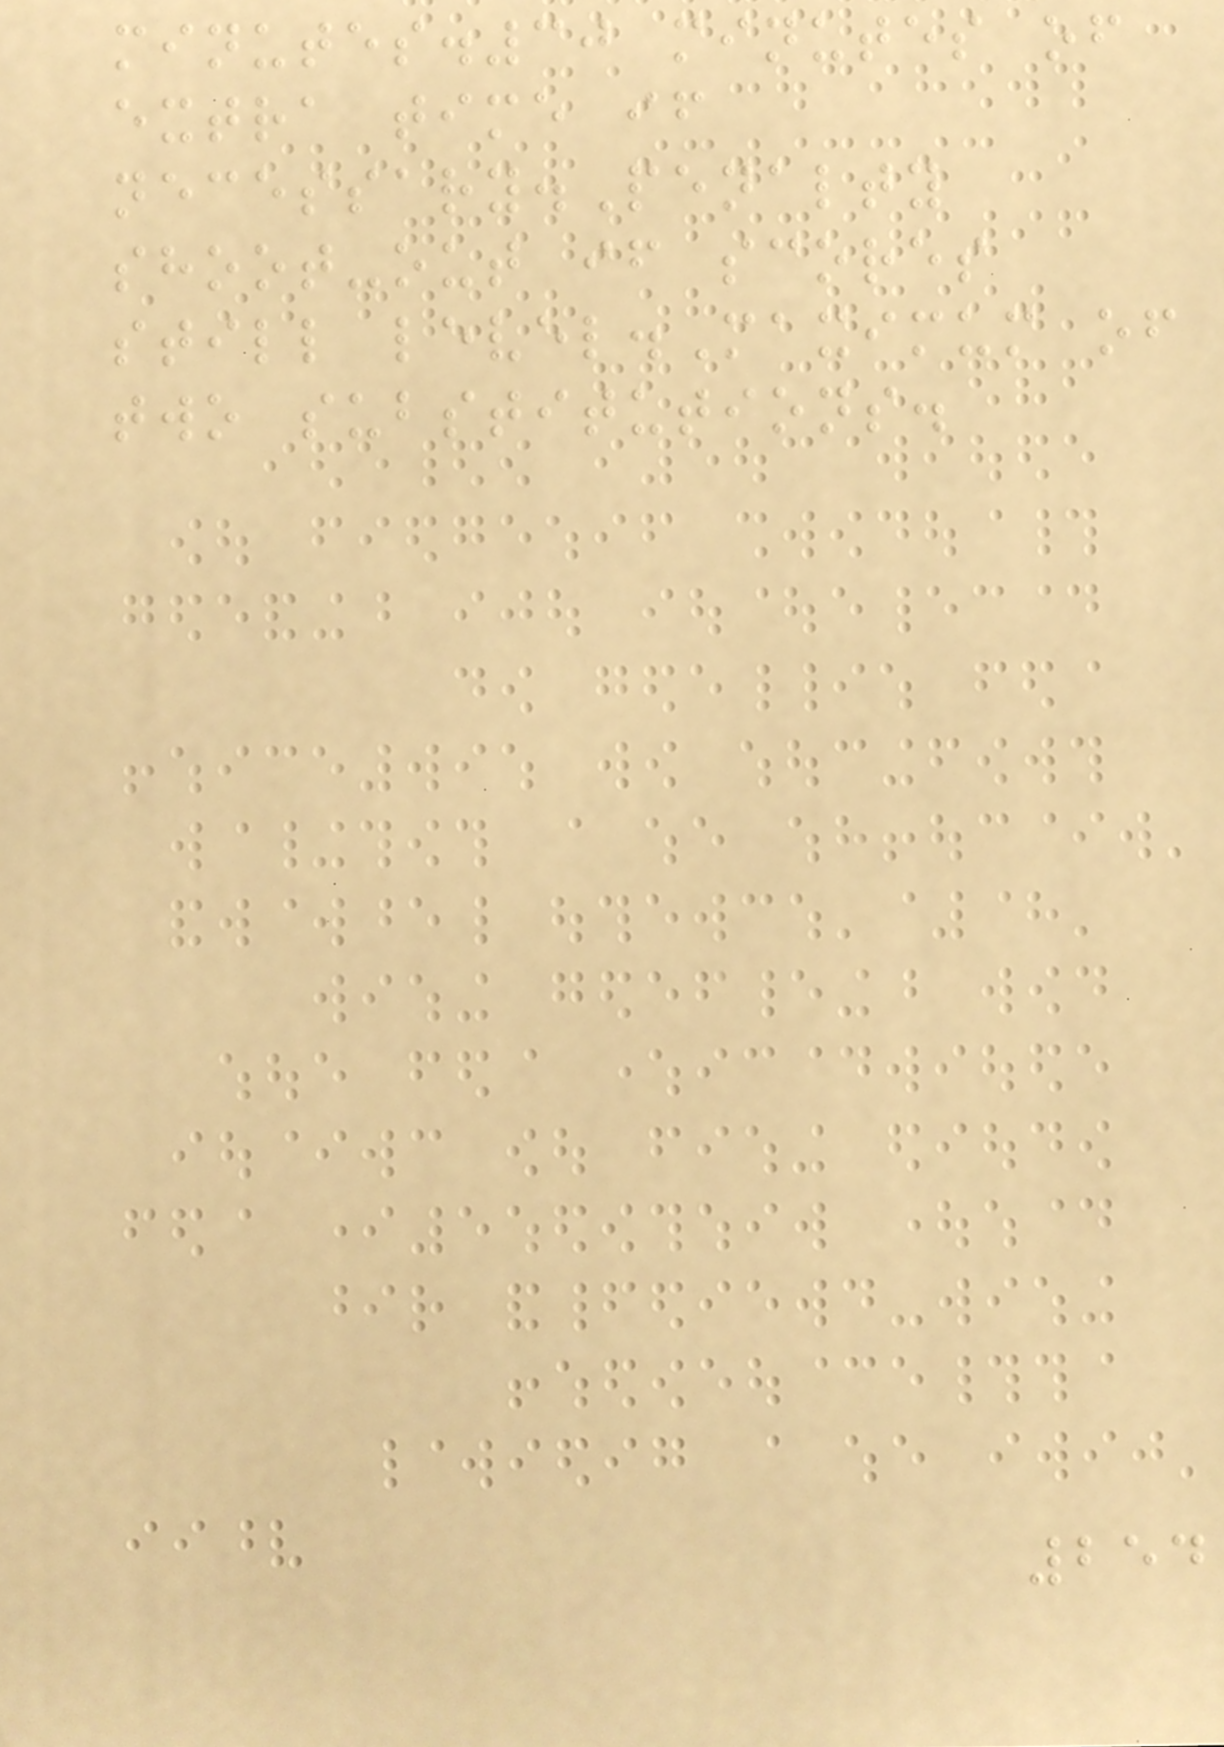minutes.30 minutes of
extra time if
necessary.Penalty
shoot-out if scores
still level.Maximum of
two substitutions.
254
